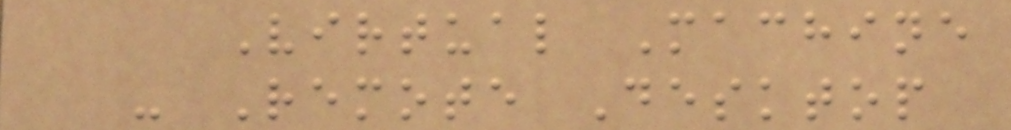Virtual Machine
- Remote Desktop
